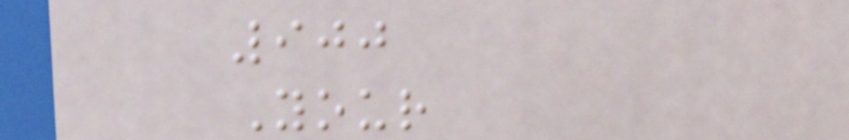900
Your
